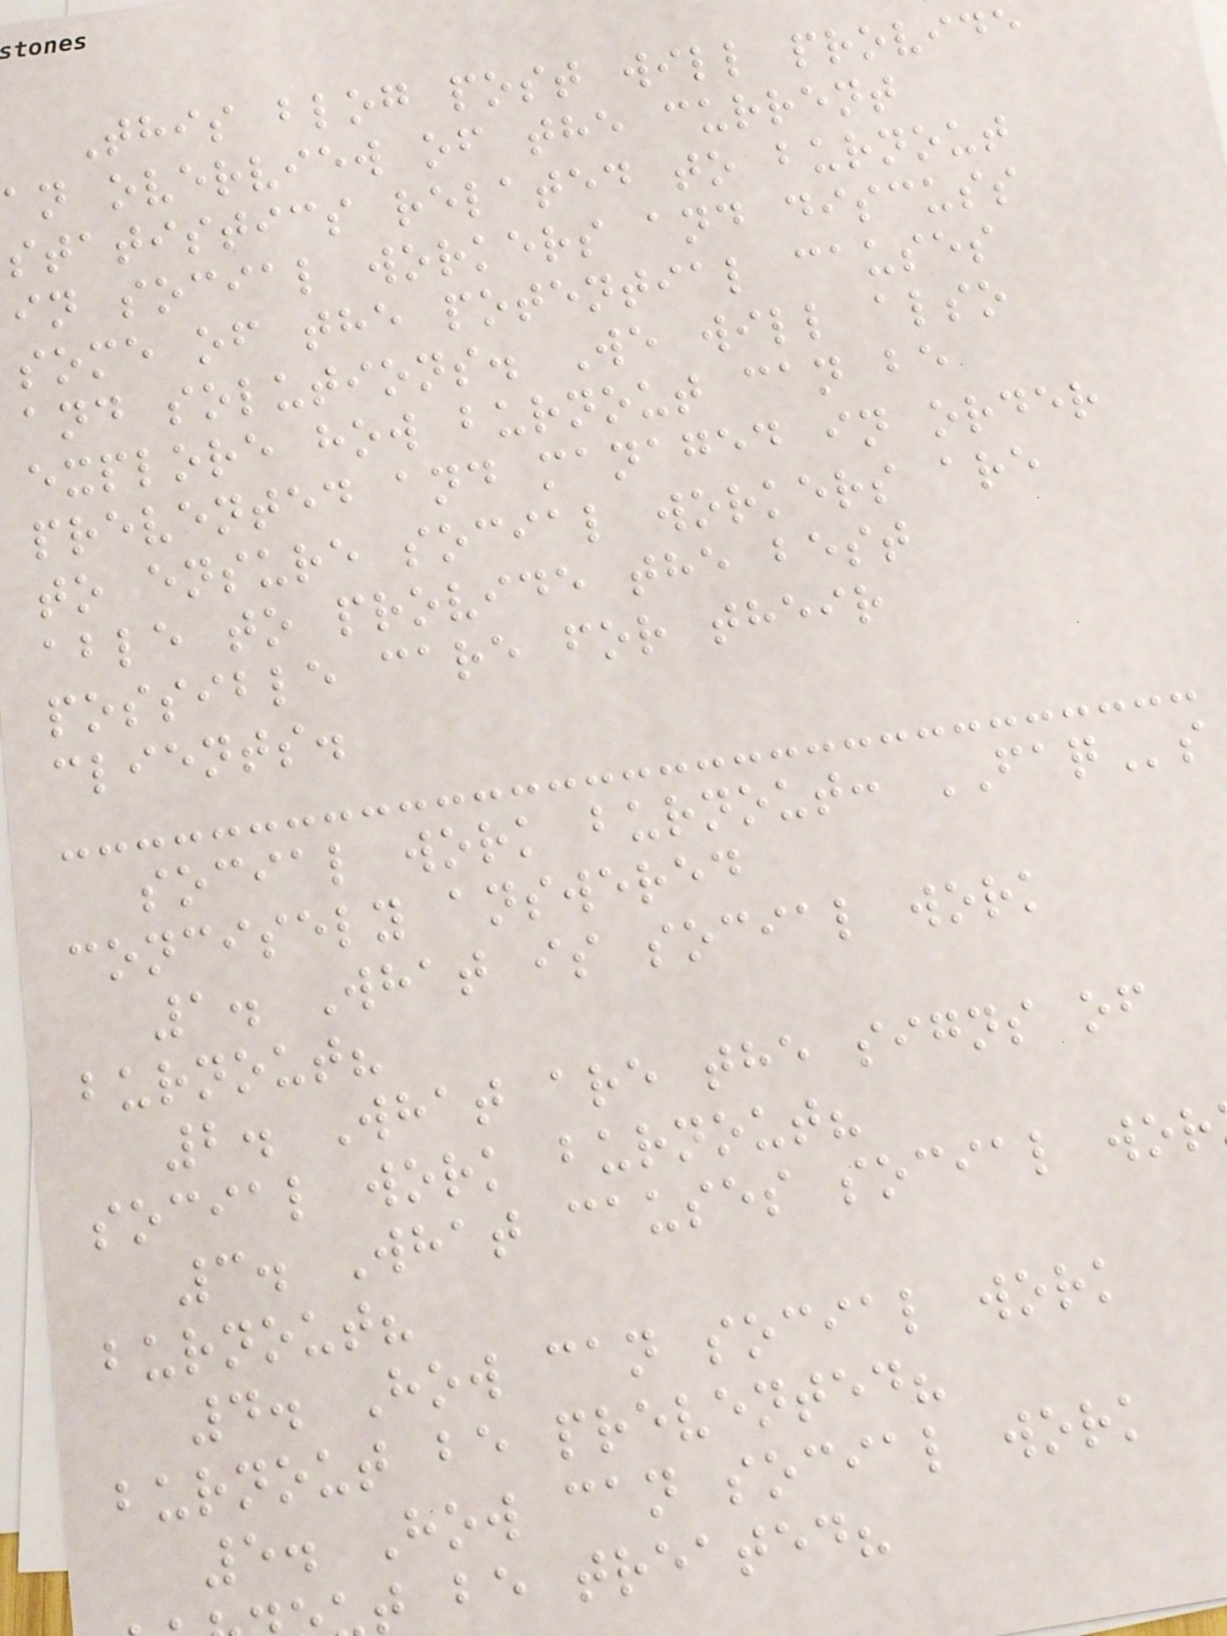This blog post will provide
an overview of the current
statistics related to burnout
in social workers and discuss
some of the potential causes
and solutions. We will also
explore how burnout can be
prevented and managed in order
to ensure social workers are
able to provide the best
possible care for their
clients.
social work burnout: FAQs
concisely answered
1. What is social work
burnout?
2. What are the signs of
social work burnout?
3. What causes social wor
burnout?
4. How can social work
burnout be prevented?
5. How can social work
t be treated?
